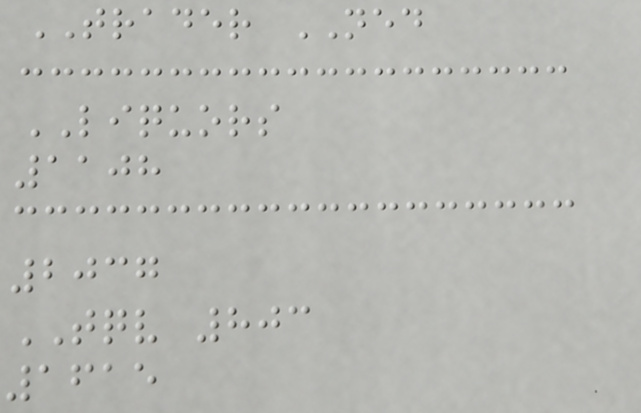TRADER NED
LIQUORS
1108
2037
TQV 803
1615
